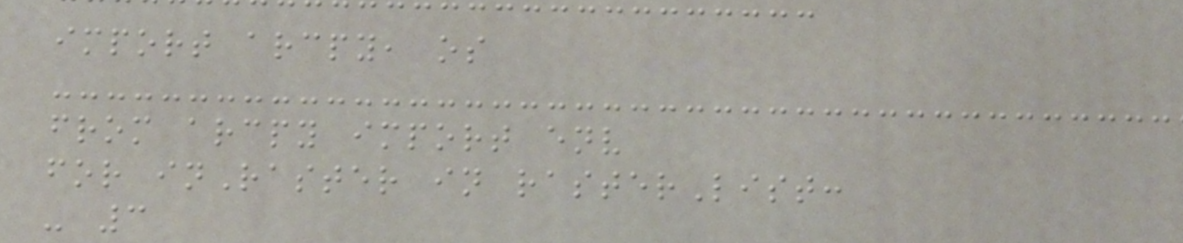import arcpy, os
from arcpy import env
for inRaster in rasterList:
- 3
